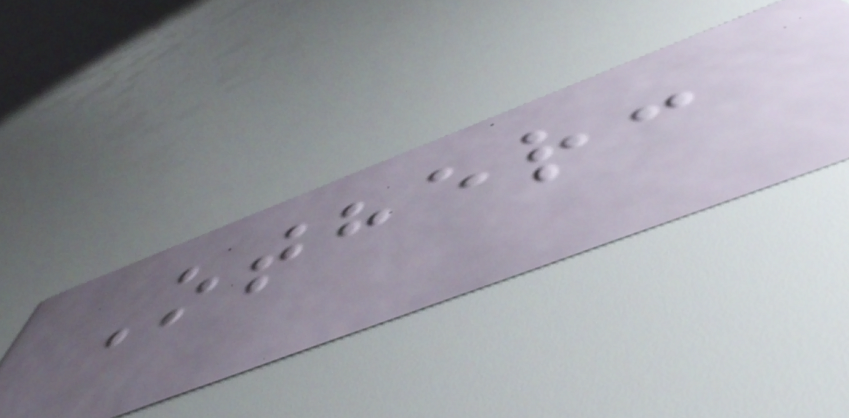Other:
